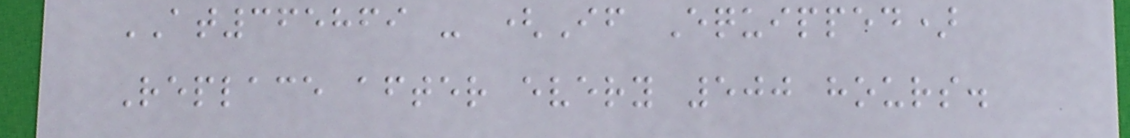AT365869 - (If Equipped)
Replace after every 500 hours.
